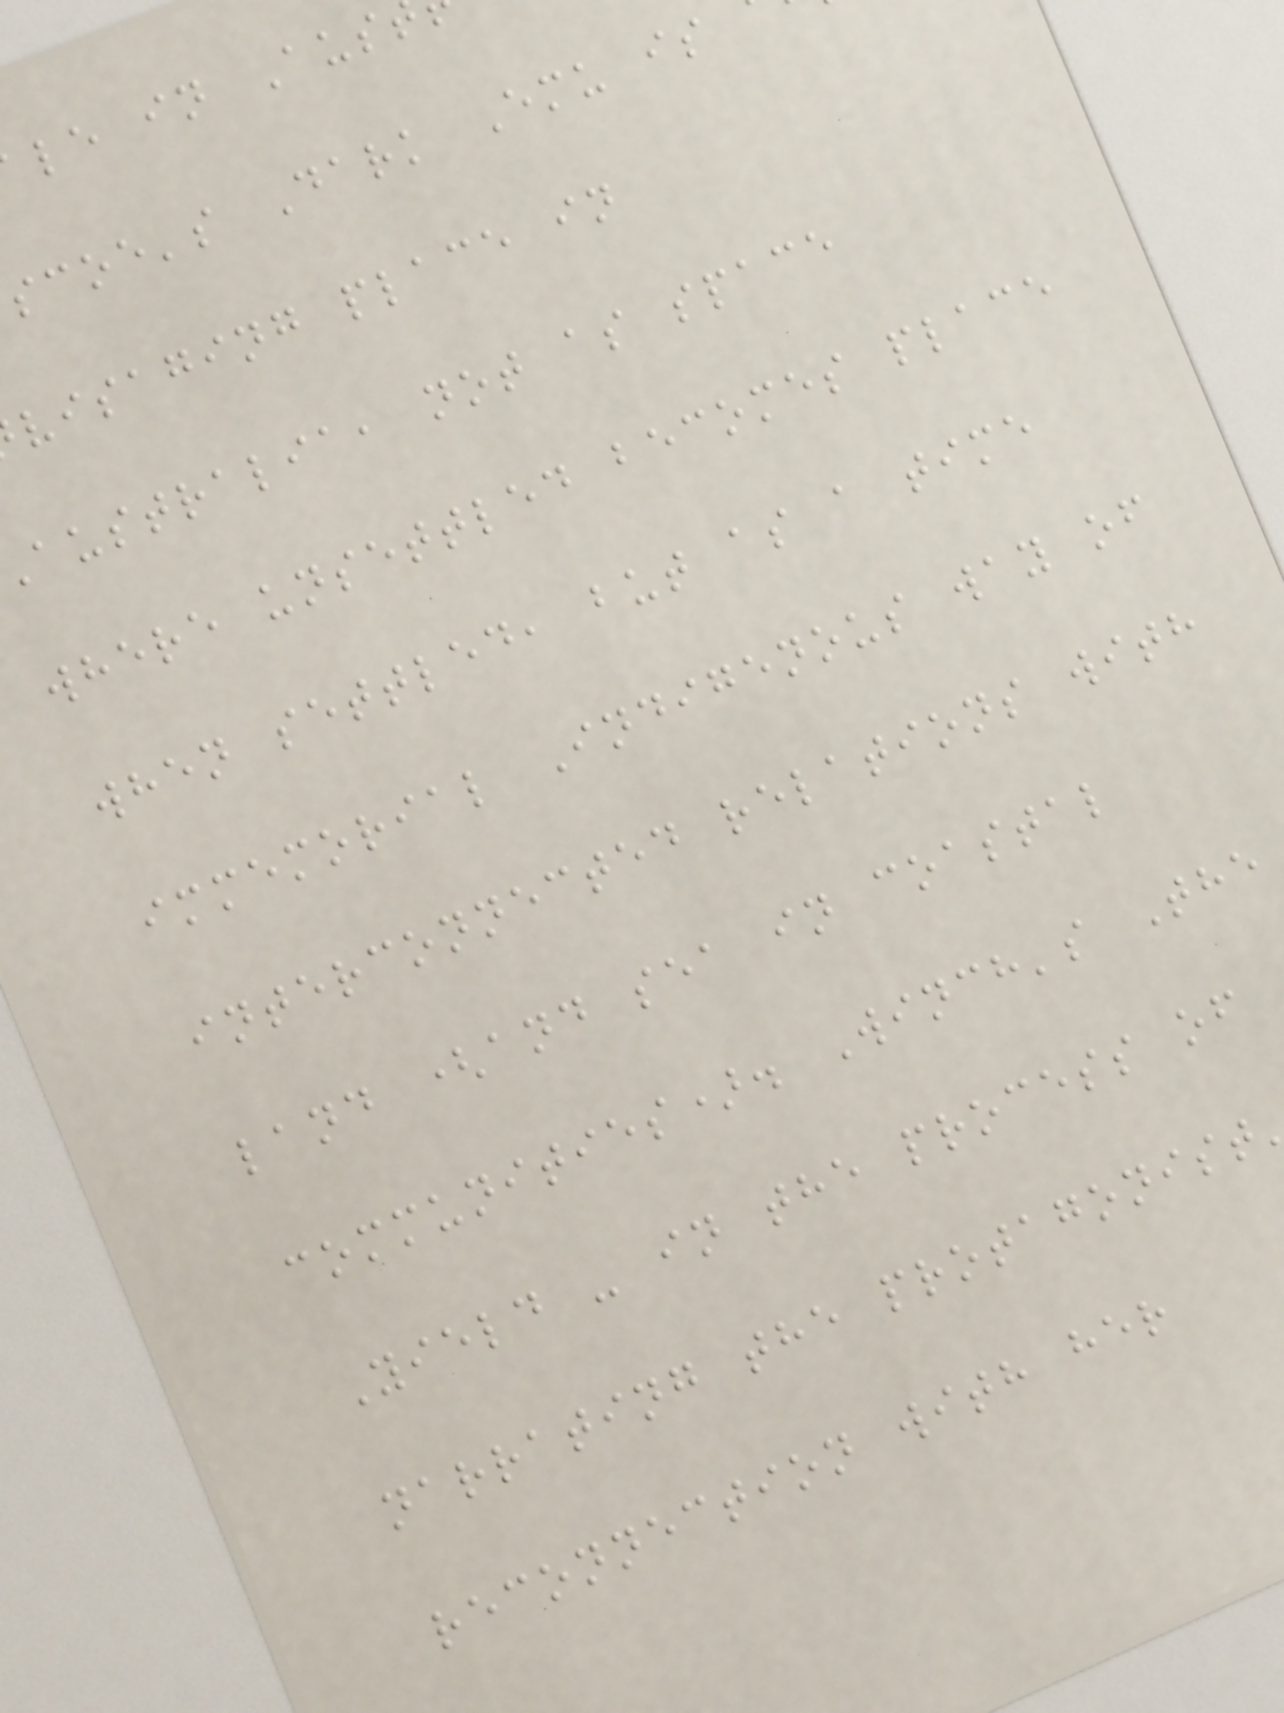le in Aus
scoe's Dark Emu is
visaging place in
australia, not as space
where unsettled becomes place
when settled, but as a time
immemorial Indigenous way of
interconnected relations with
land (and sea in coastal
communities). Winch's The
Yield - in the process of
narrating the protagonist
reconnection with her
